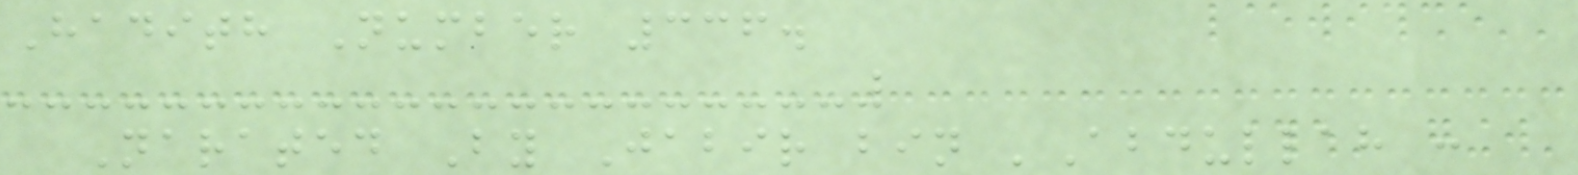Hadith Number 336.
Narated By Jabir bin 'Abdullah :
